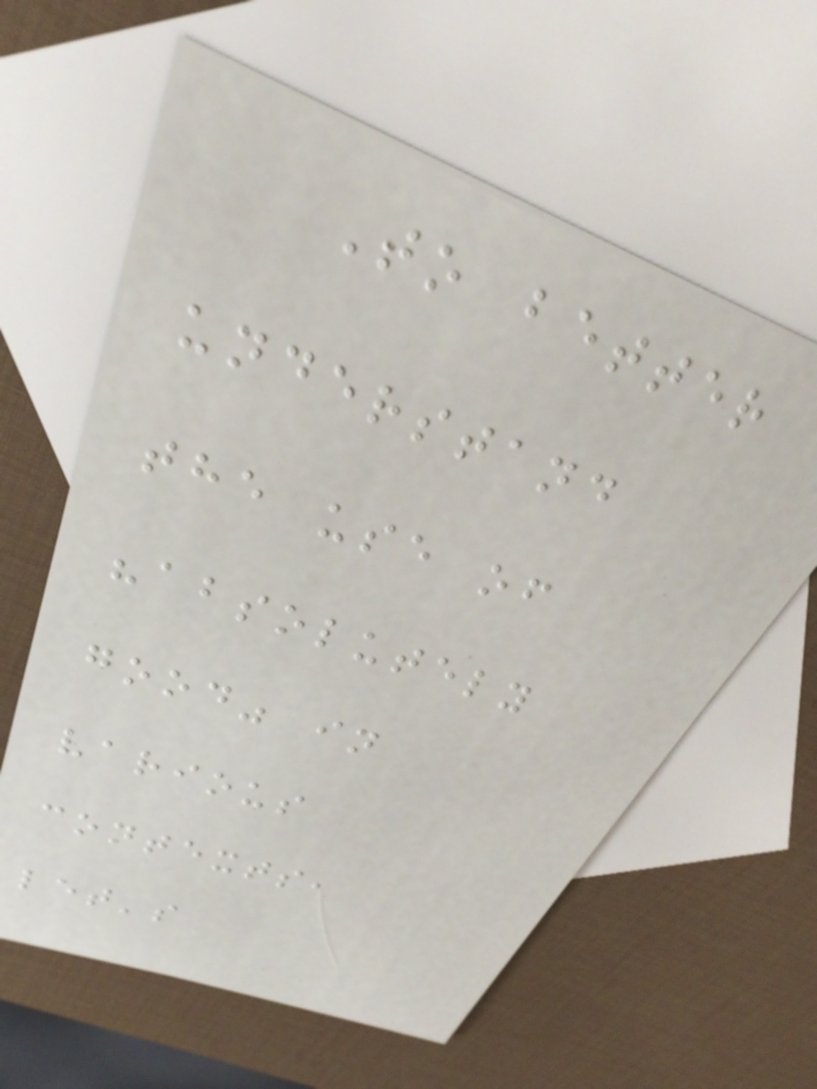To better
understand
the use of
"absolutely
good" in
various
contexts,
let's
